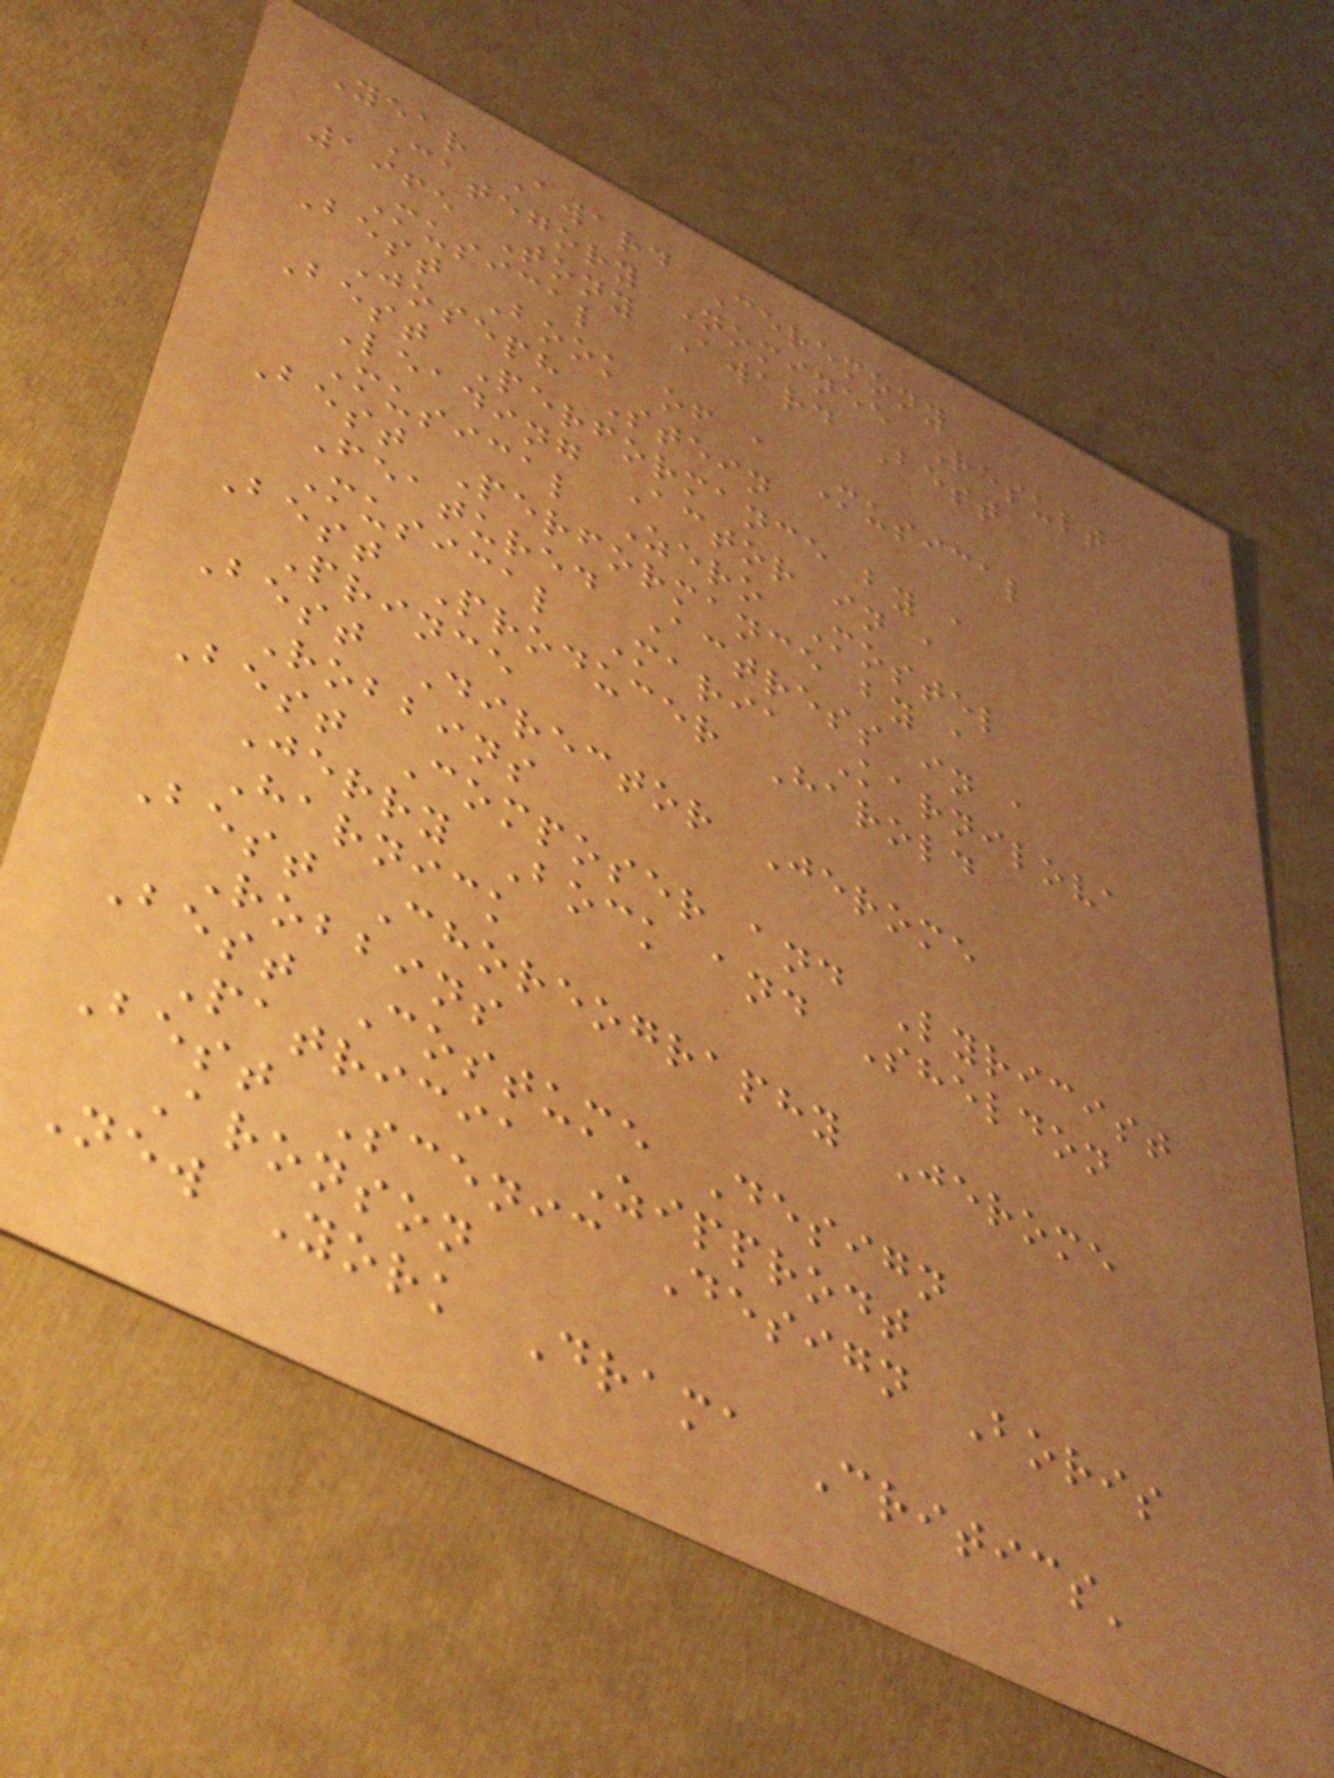Year Award Ceremony
Category Nominee Result
1965 Tony Award Best
Musical
Best Book of a Musical
Joseph Stein
Best Performance by a
Leading Actor in a
Musical Zero Mostel
Best Performance by a
Featured Actress in a
Musical Maria Karnilova
Best Producer Harold
Prince
Best Director Jerome
Robbins
Best Composer and Lyricist
Jerry Bock and Sheldon
Harnick
Best Choreography Jerome
Robbins
Best Costume Design
Patricia Zipprodt
Best Scenic Design Boris
Aronson
New York Drama Critics'
